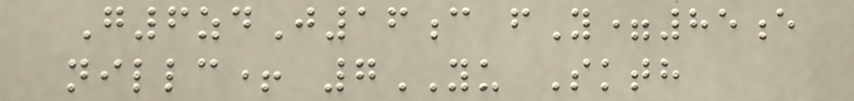G6zdJ16c fY=85e
nillc+ 7YU Skth
